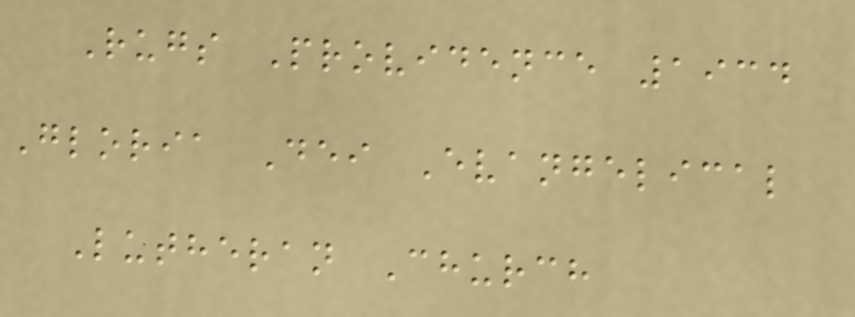Rugs Providence 1934
Gloria Dei Evangelical
Lutheran Church
